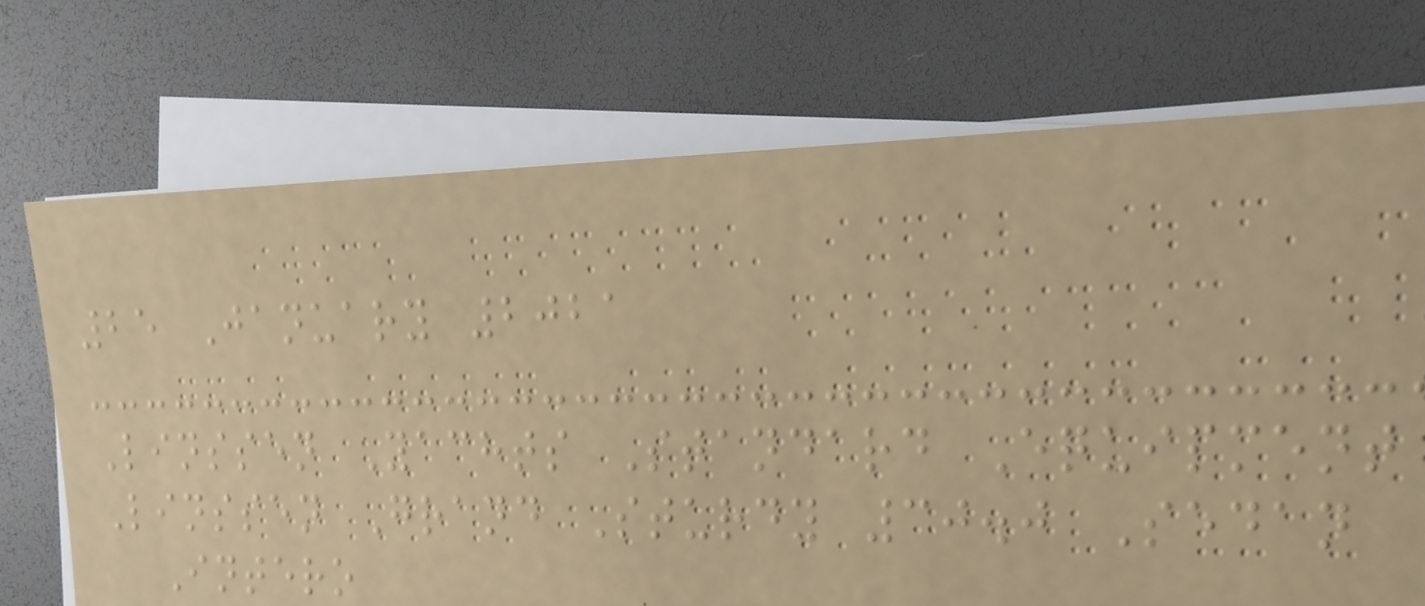25 January 2021
Linssen Yachts Standard Equipment
Linssen Grand Sturdy 30.0 Sedan
Intero
